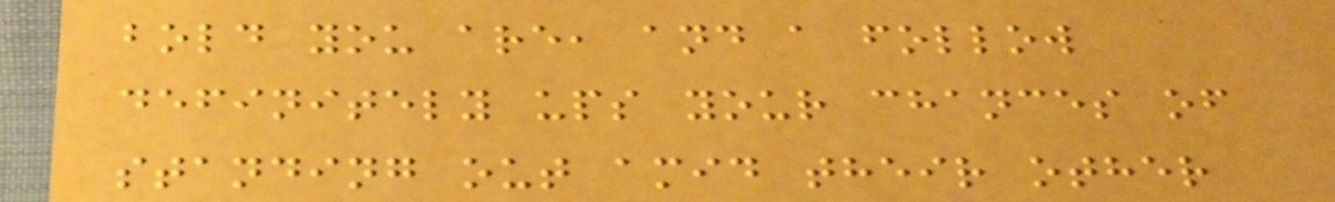bold you are, and a follow
definitely ups your chances of
standing out amid their other
